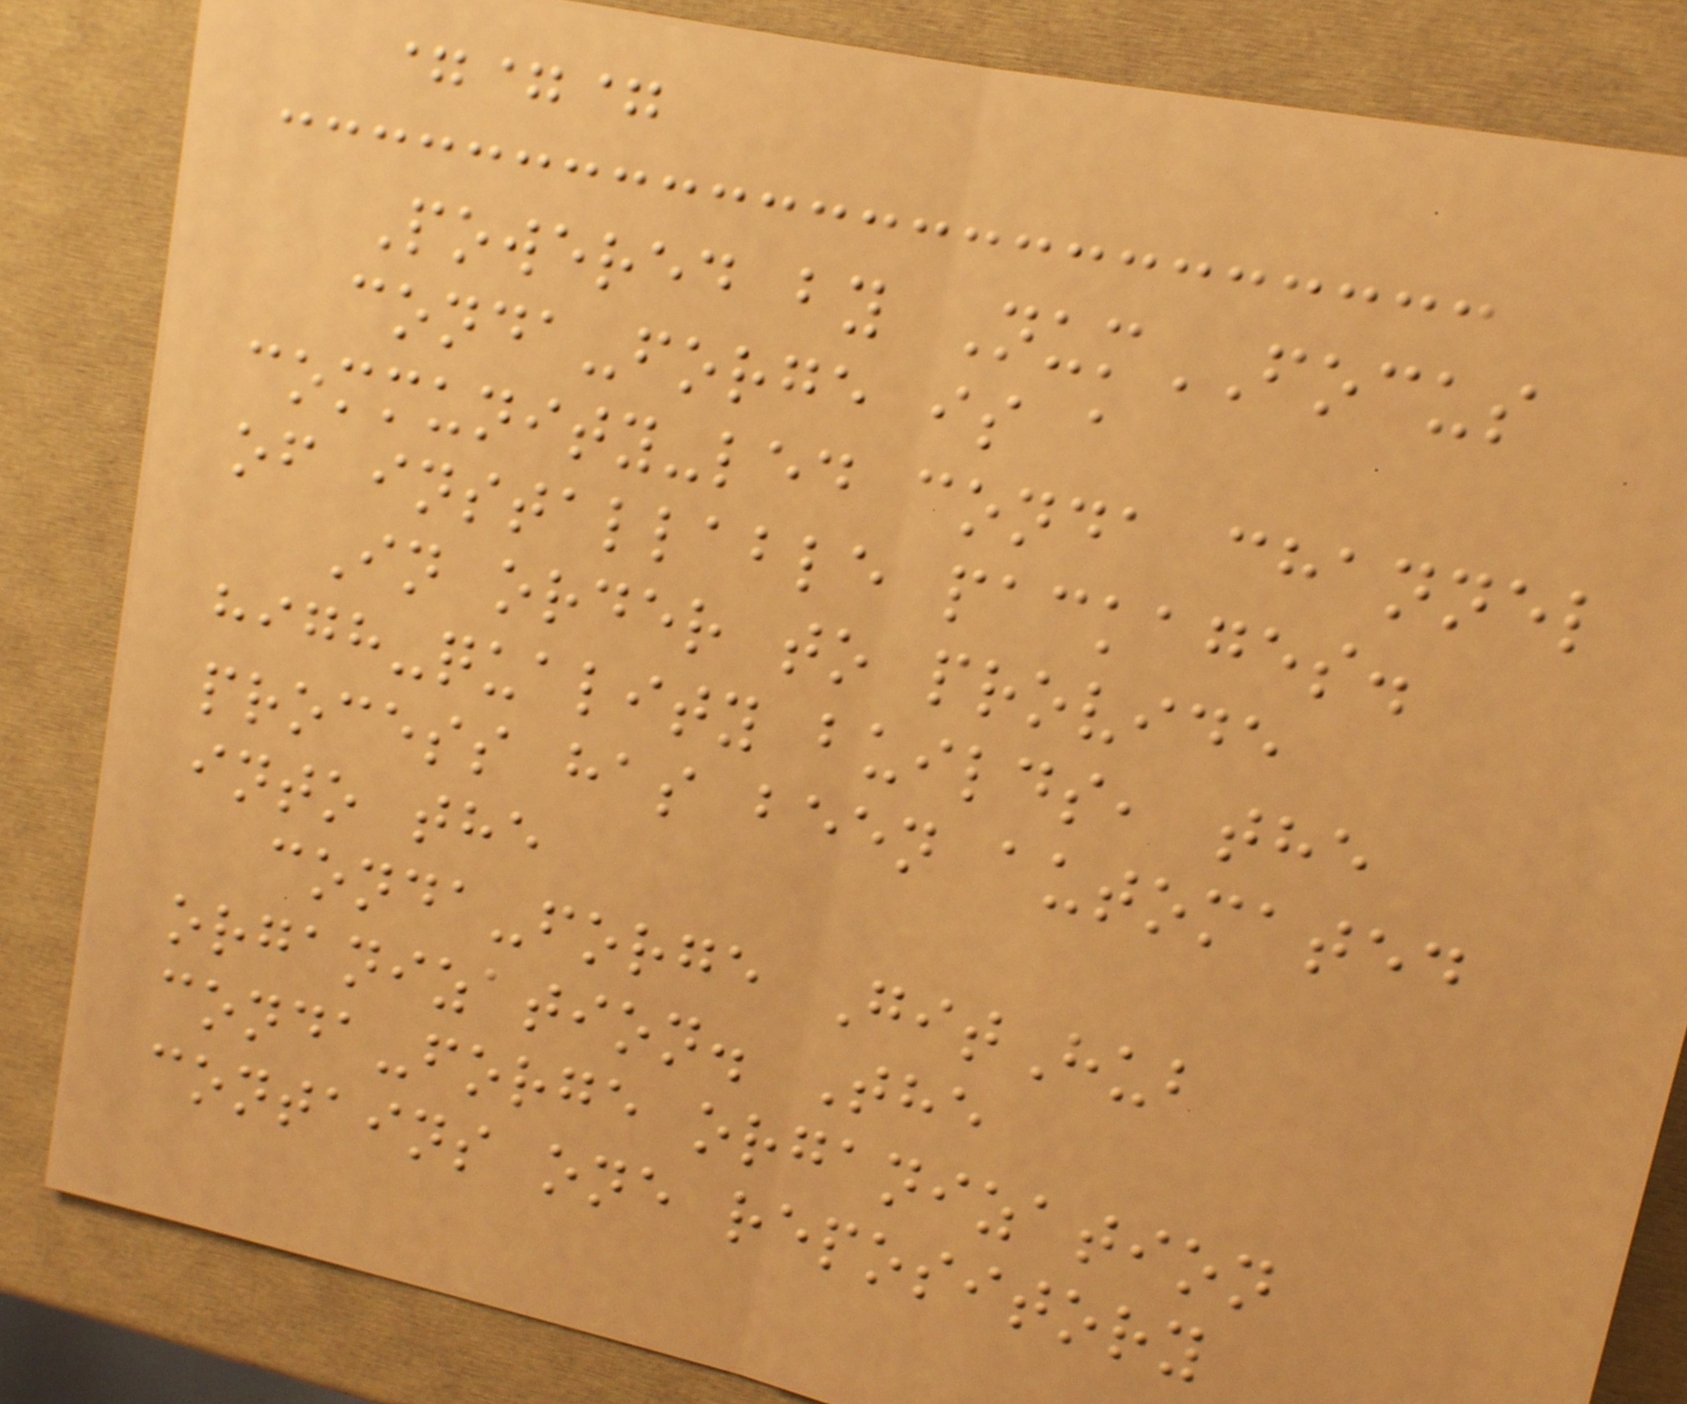===
Powered by NumFOCUS
conda-forge is a
community-led conda channel
of installable packages.
In order to provide
high-quality builds, the
process has been automated
into the
conda-forge GitHub
organization. The
conda-forge organization
contains one repository
